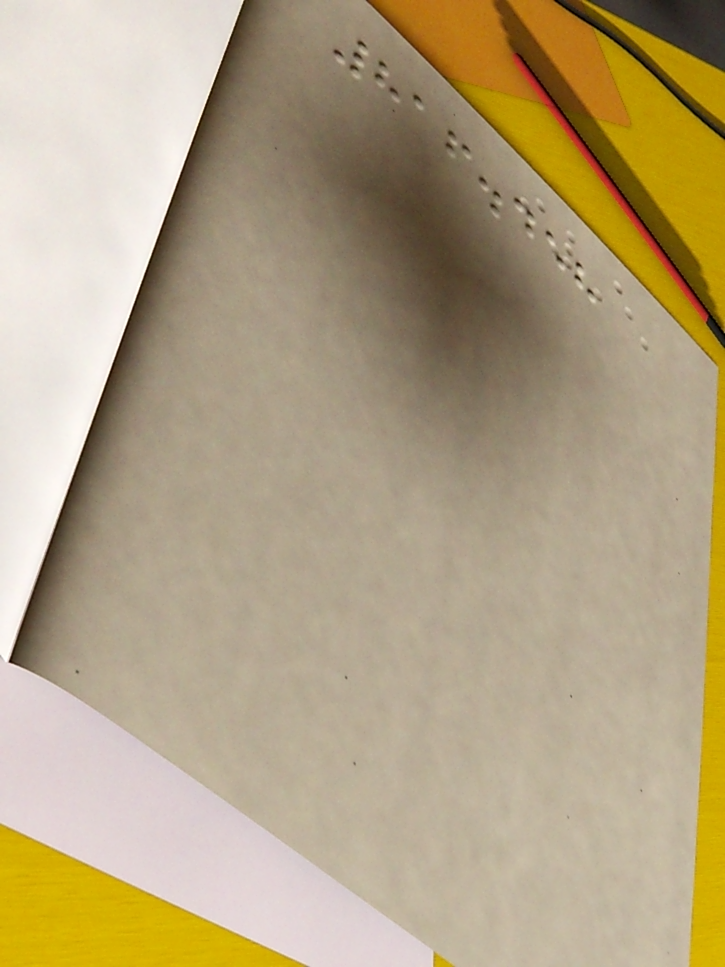816.458
